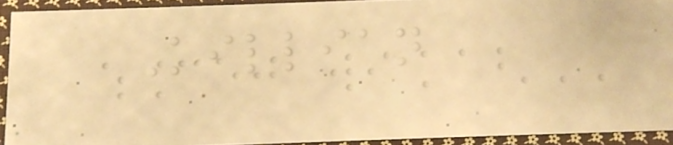Killian
